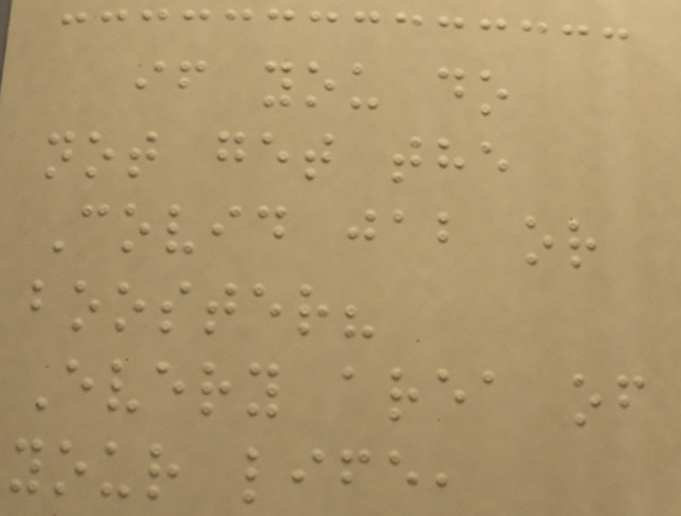if you do
not get the
Covid jab or
booster?
Every area of
your life,
